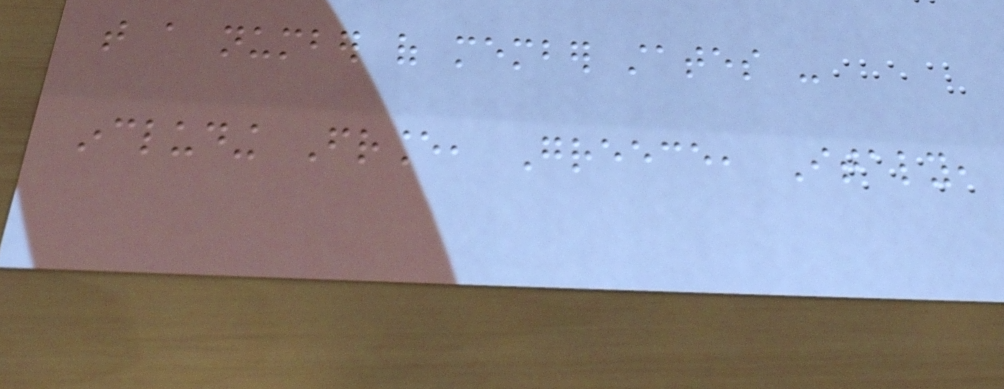that a number of member states -
including France, Greece, Italy,
